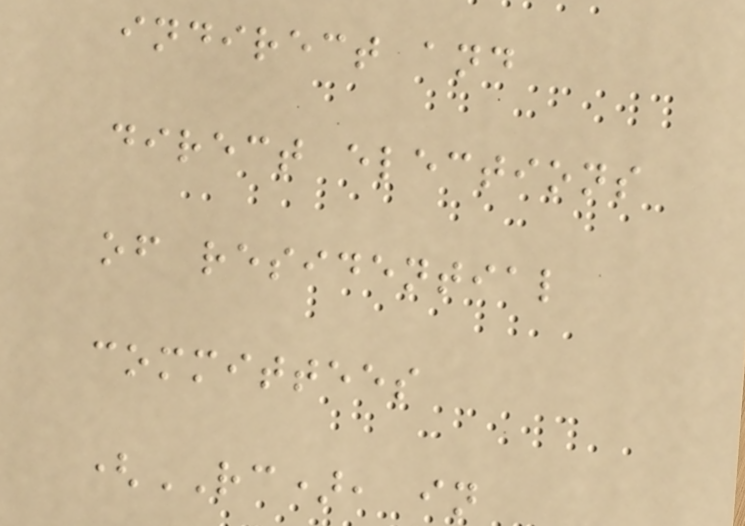indirect and
direct elections
of residential
committees
(RC), in
